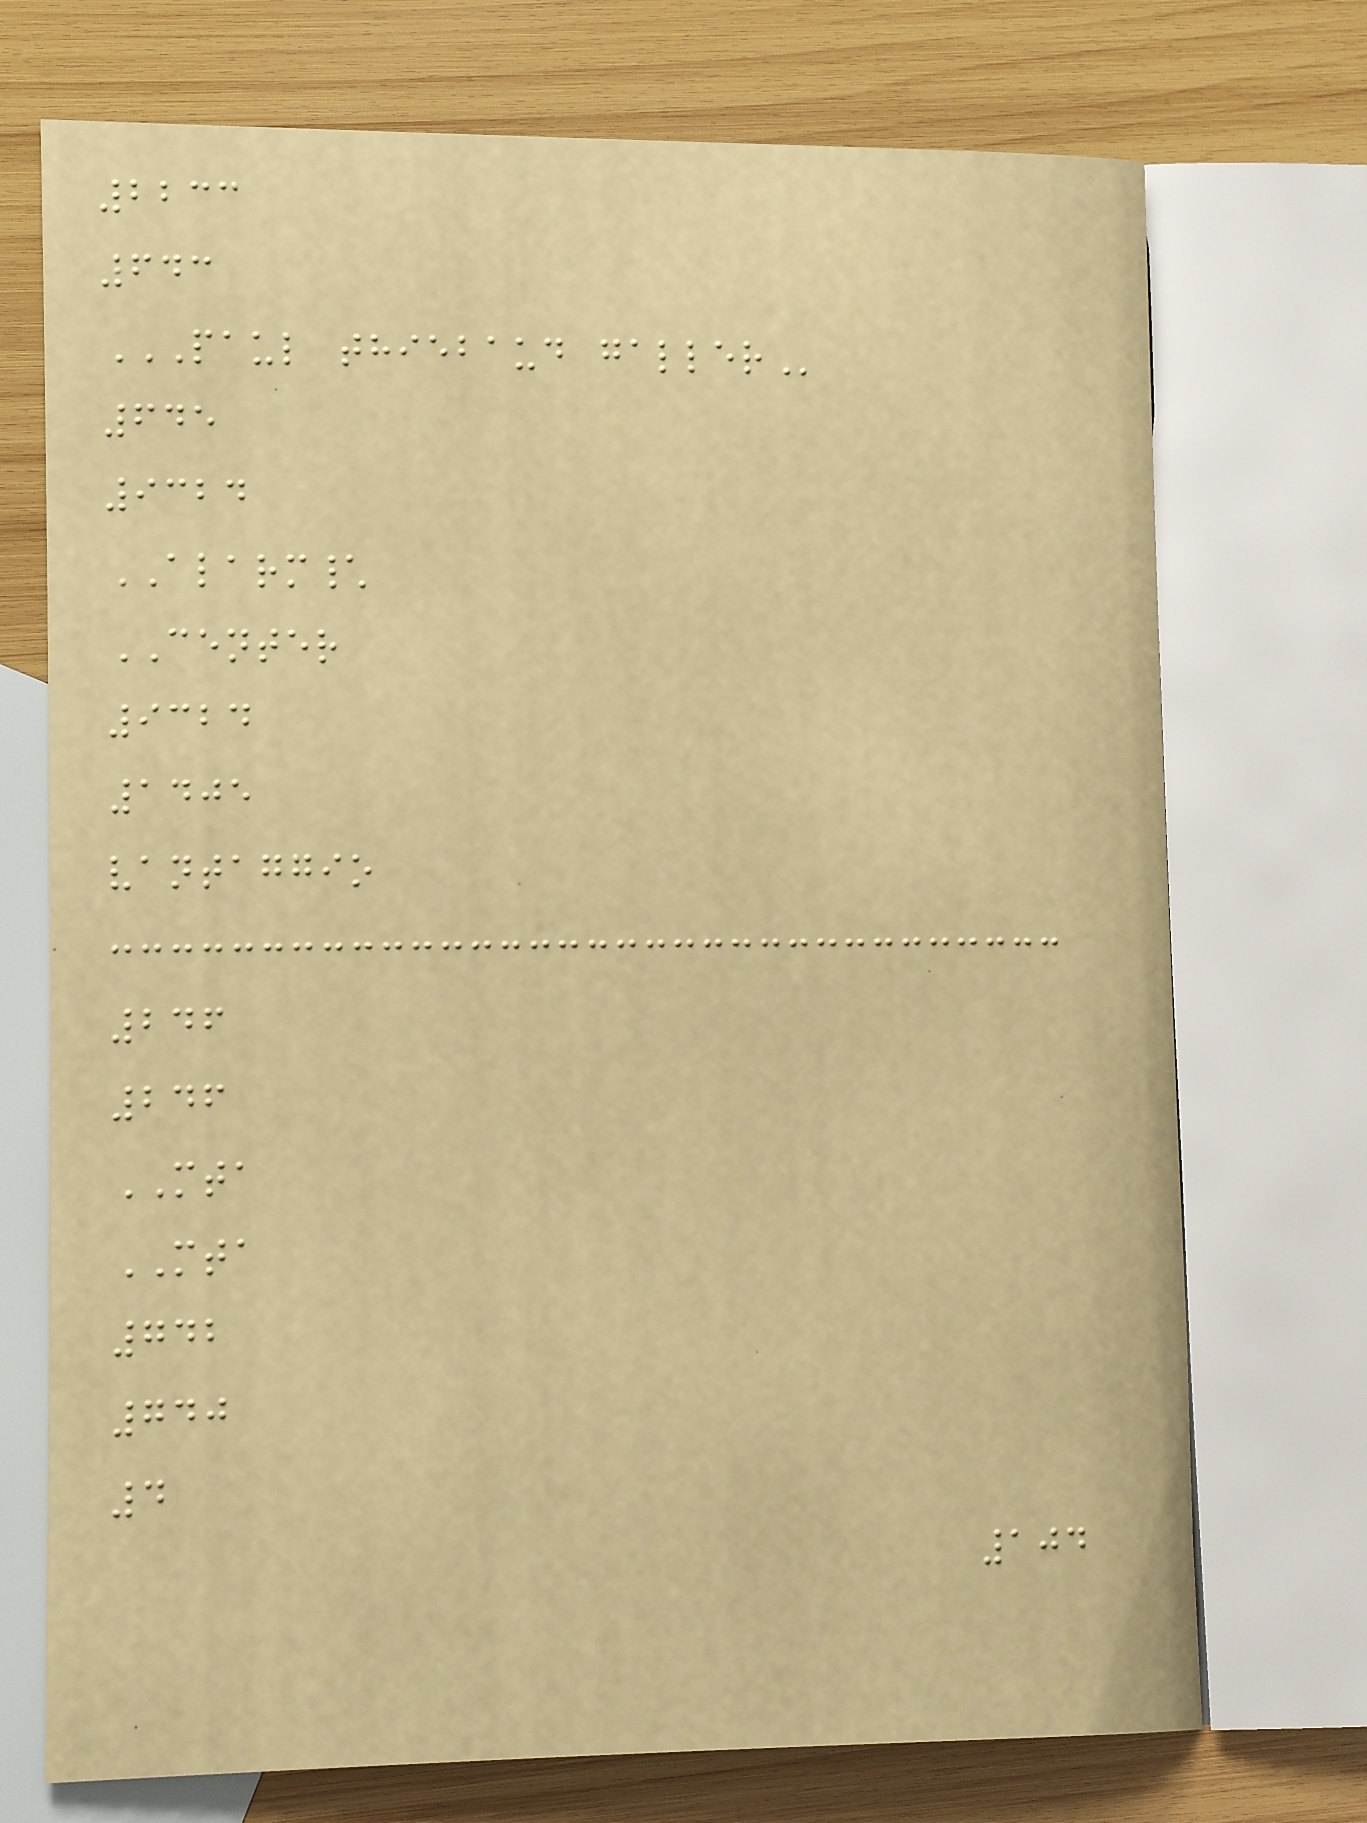2233
643
PAUL THIEBAUD GALLER
645
9324
ALARM\
CENTER
9324
1405
vantaggio
246
246
MTA
MTA
742
740
4
104
